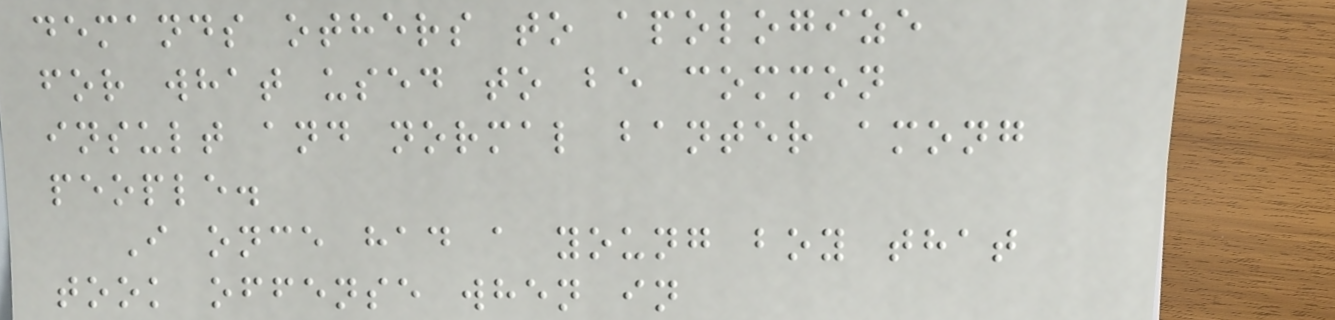demands others to apologize
for what used to be common
insult and normal banter among
people.
I once had a young boy that
took offense when in
